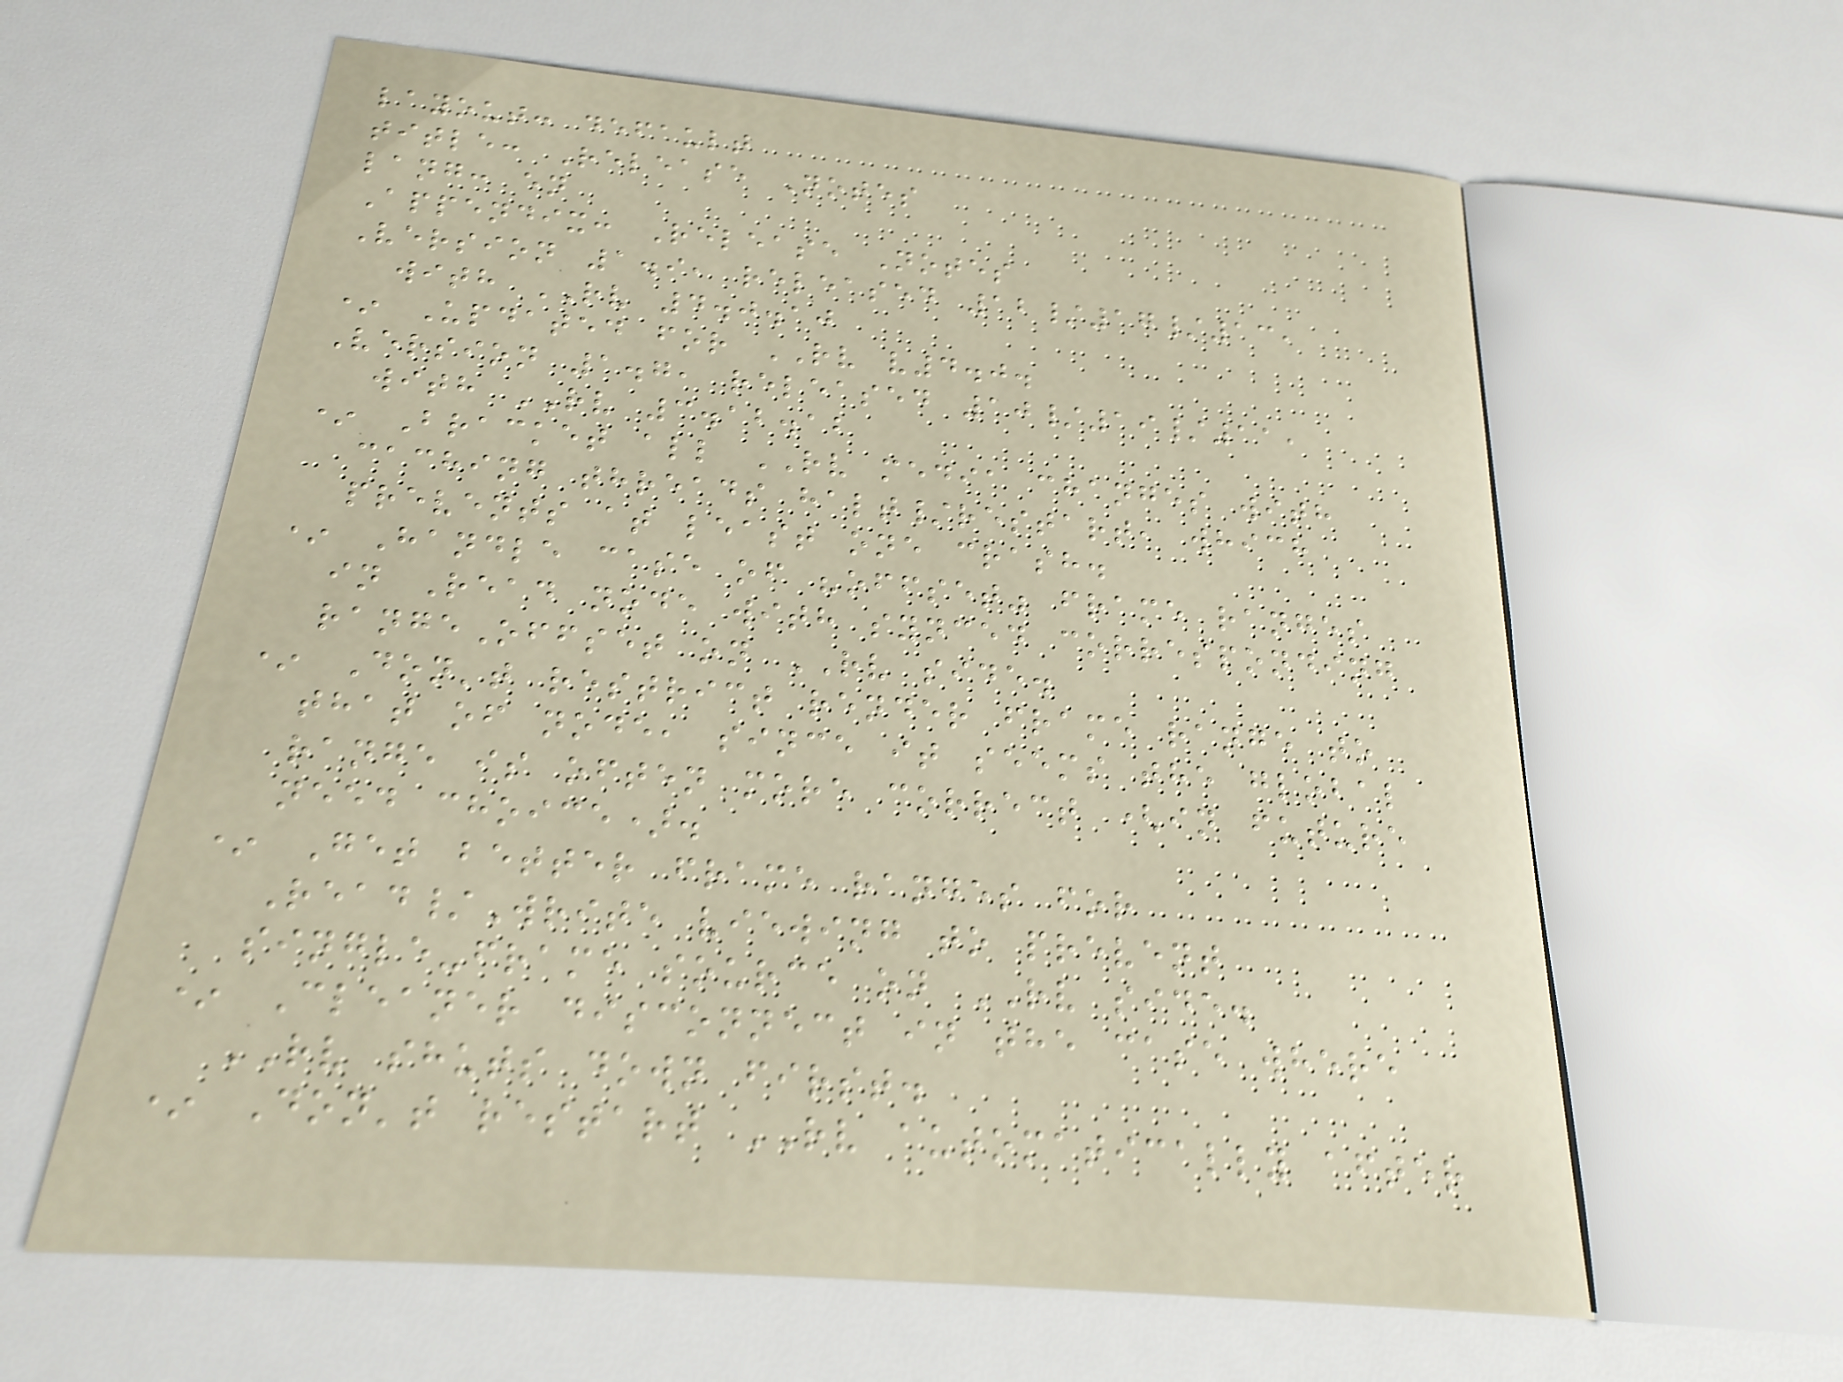layout: default
title: Release Notes
lang: en
Appendix: Release Notes
Version 1.9, released 12/17/13,
with RV 4.0.10
* Updated for RV v4.0.
Version 1.7, released 10/19/11,
with RV 3.12.12
* Bracket all RV media changes with
caching threads halt/restart, which
prevents at least one crash.
* Handle case of "offset" frame ranges
in Read node with synced corresponding
rangeOffset on RV side.
* Don't restrict render frame range to
that of node, since it seems the global
range is often more correct (in future
need choice).
* Get better frame ranges for
Read/Write viewing to prevent
single-frame source on RV side.
* Cleaner disconnect in the case where
RV shuts down first.
* Don't restart RV automatically after
